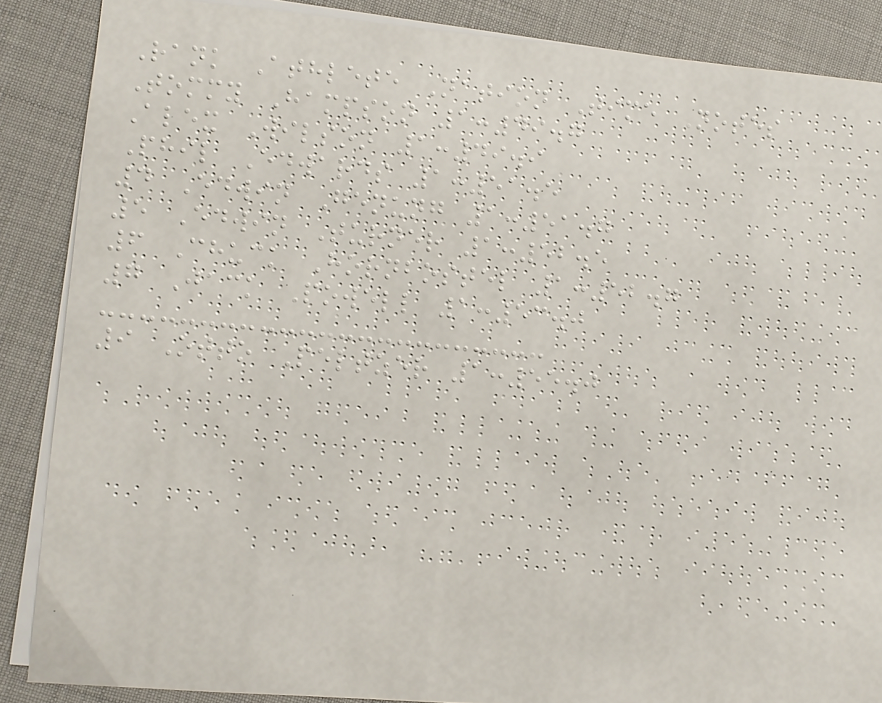Rank Athlete Nation Time Notes
Tommy Hampson 1:49.7
Alex Wilson 1:49.9
Phil Edwards 1:51.5
4 Edwin Genung 1:51.7
5 Edwin Turner 1:52.5
6 Chuck Hornbostel 1:52.7
7 Jack Powell 1:53.0
9 Otto Peltzer 1:55.0
